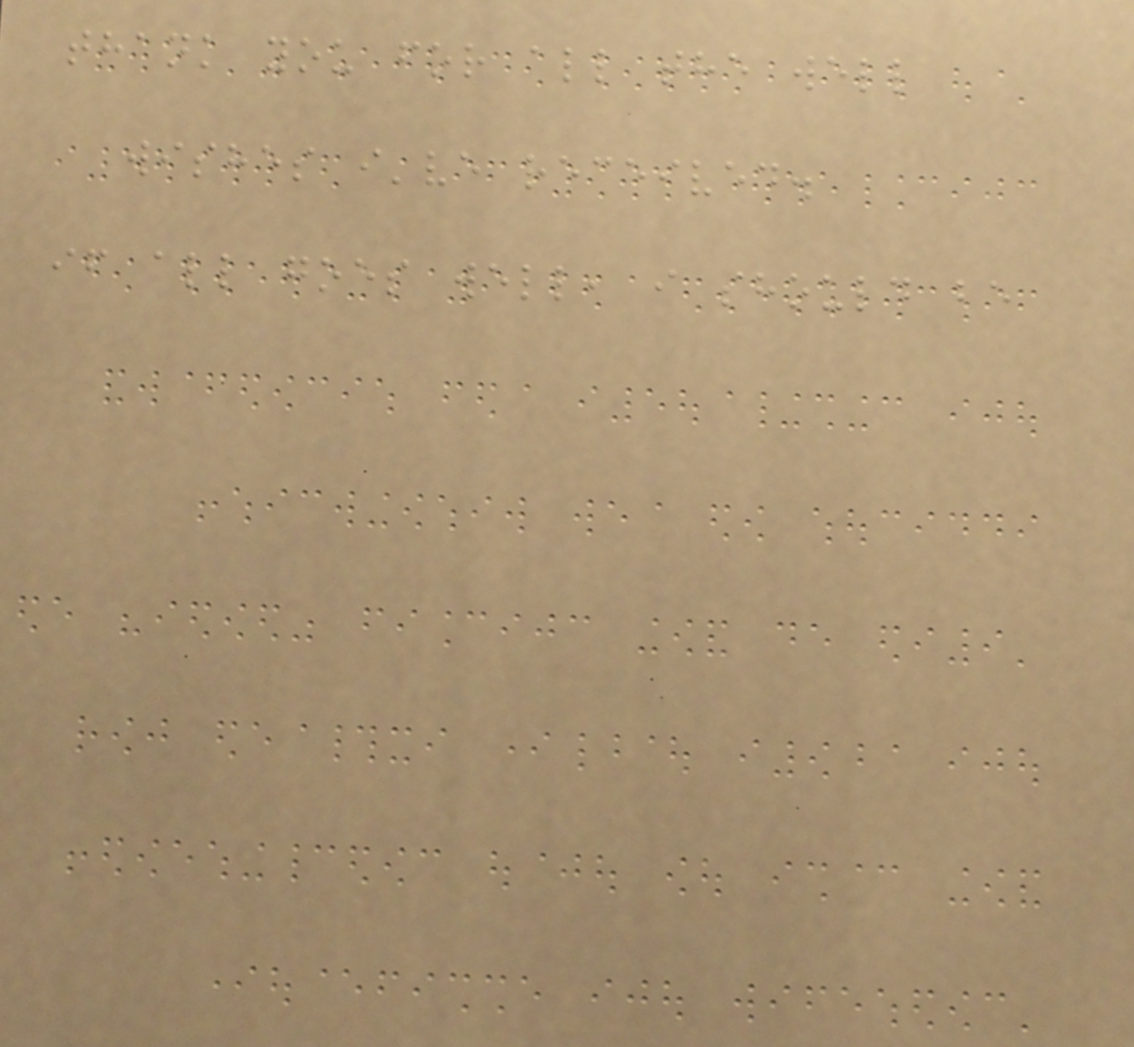thank you for all the well
wishes i've received.
if all goes well, i should be
